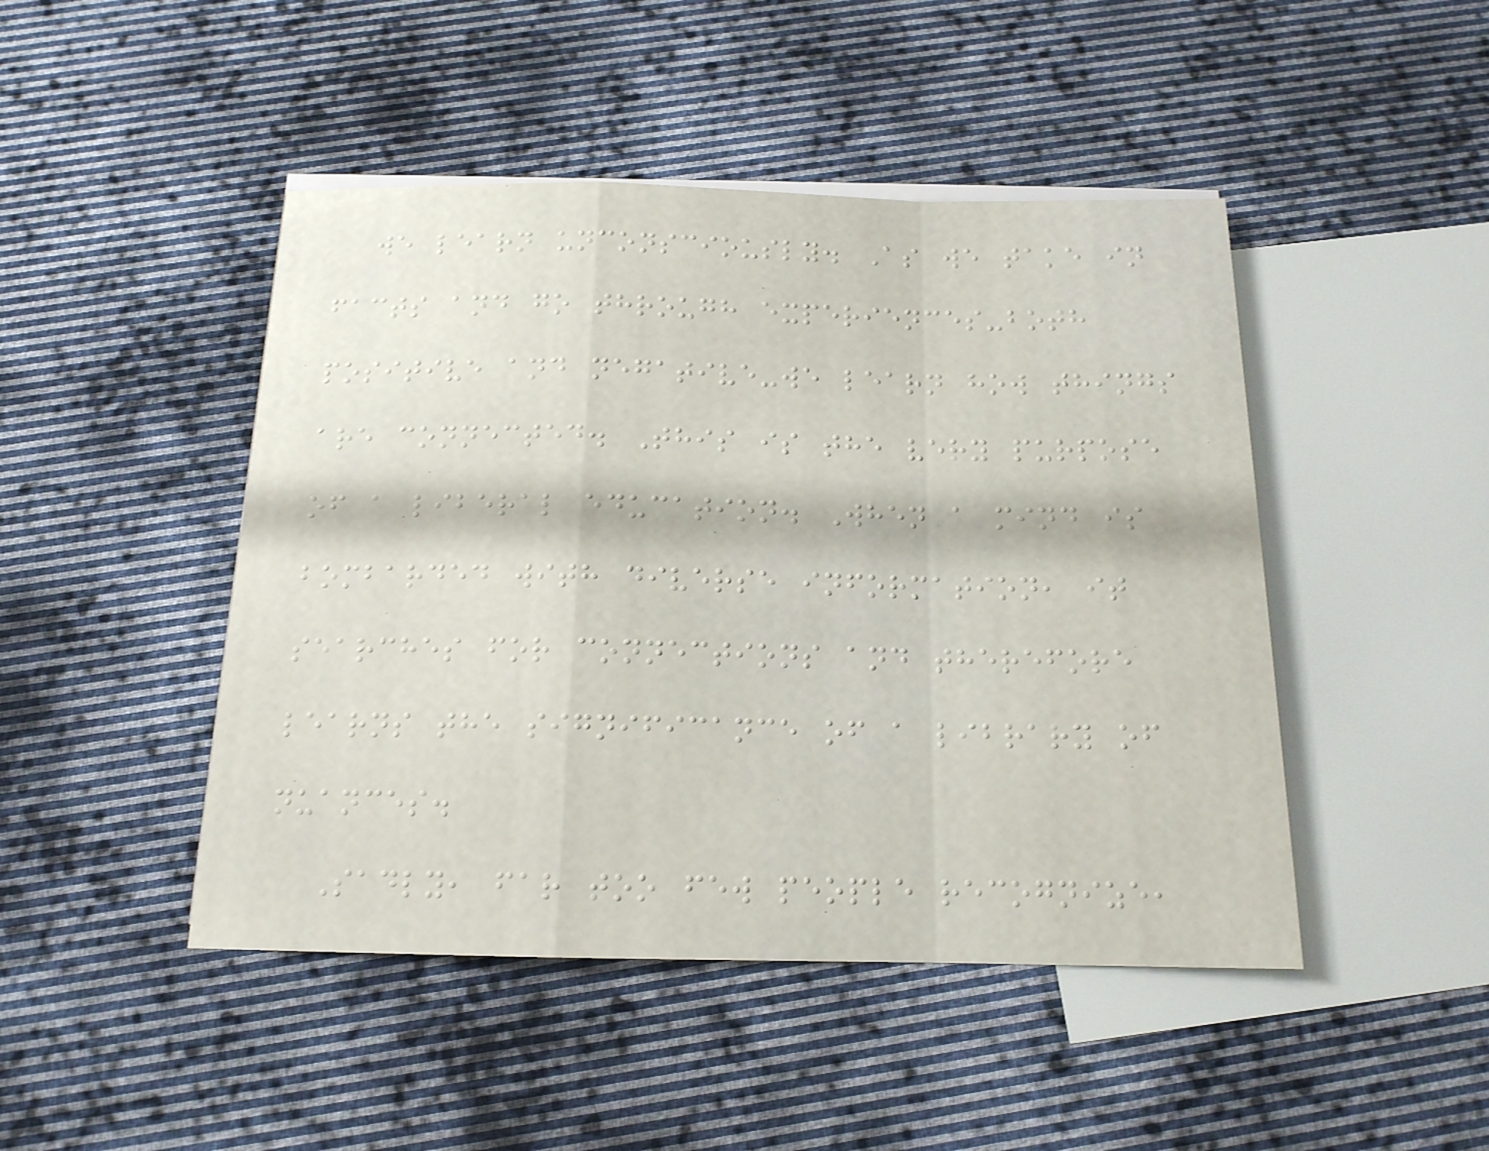we learn unconsciously. As we take in
facts and go through experiences-both
positive and negative-we learn how things
are connected. This is the very purpose
of a liberal education. When a mind is
bombarded with diverse information, it
searches for connections and therefore
learns the significance of a library of
nuances.
Sadly, far too few people recognize,
